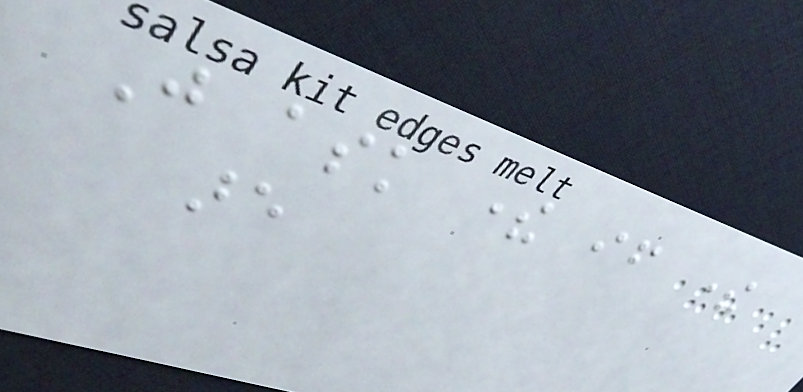Just ask there if there
are
